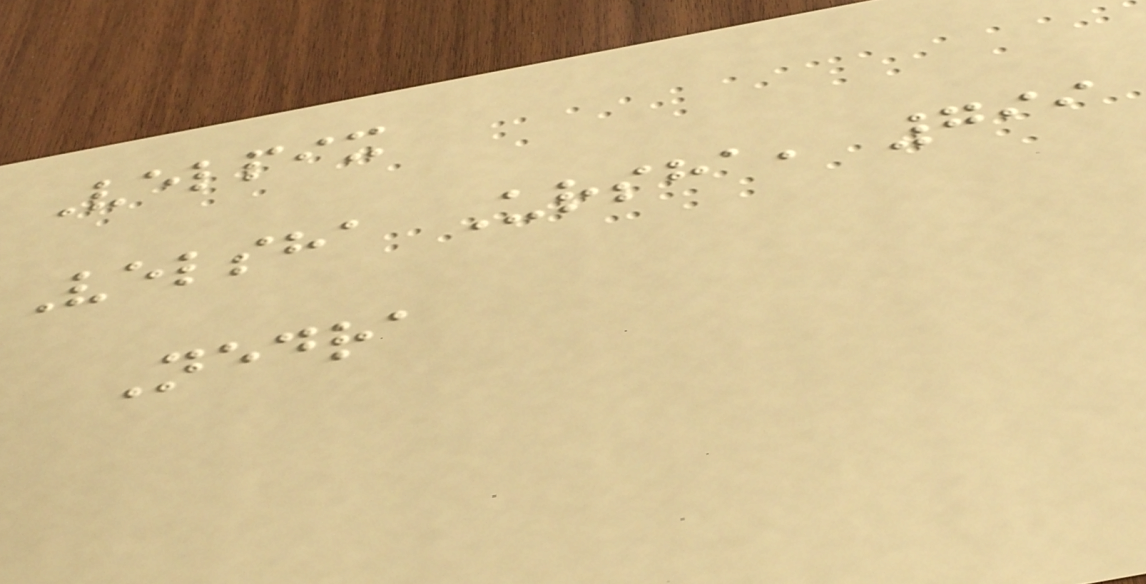Velpix
Velsha Ursha, 799
Nedra
